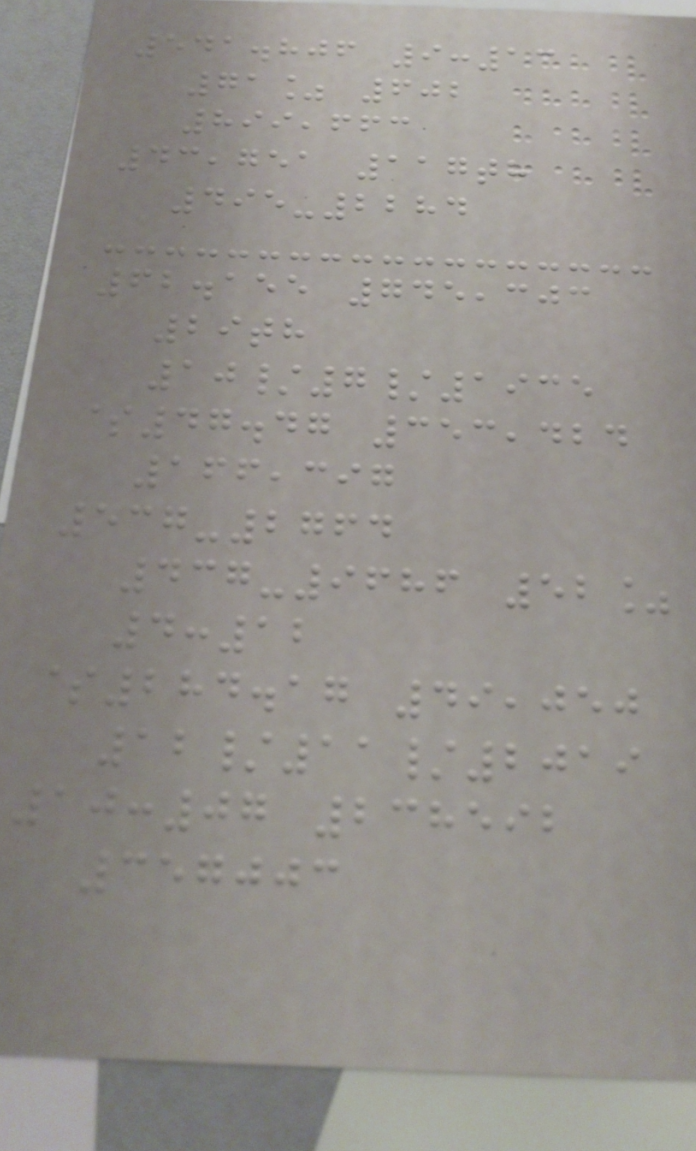541.806 9:13
71% 602
899,663
43,751 117th
495-2284
62.155 745,303
29th
10/7/1935
$47.47 353,424
166,397
537-2764
437-9686 52%
4:12
$284.17 49,050
12/11/2019
10:07 238592
357003
